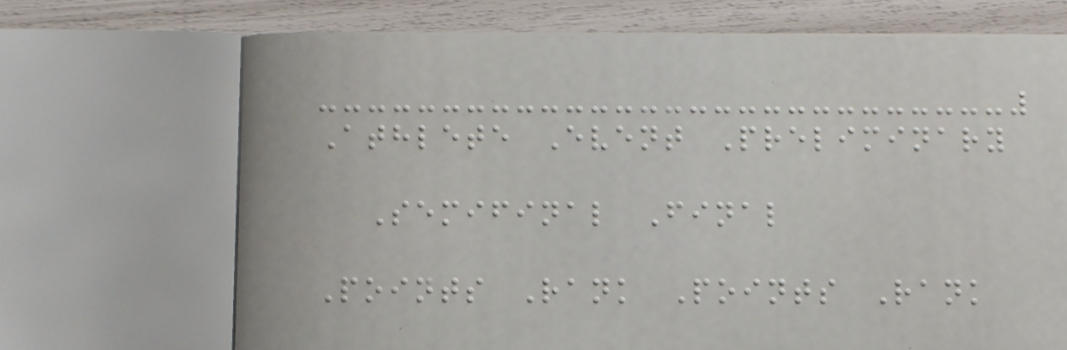Athlete Event Preliminary
Semifinal Final
Points Rank Points Rank
